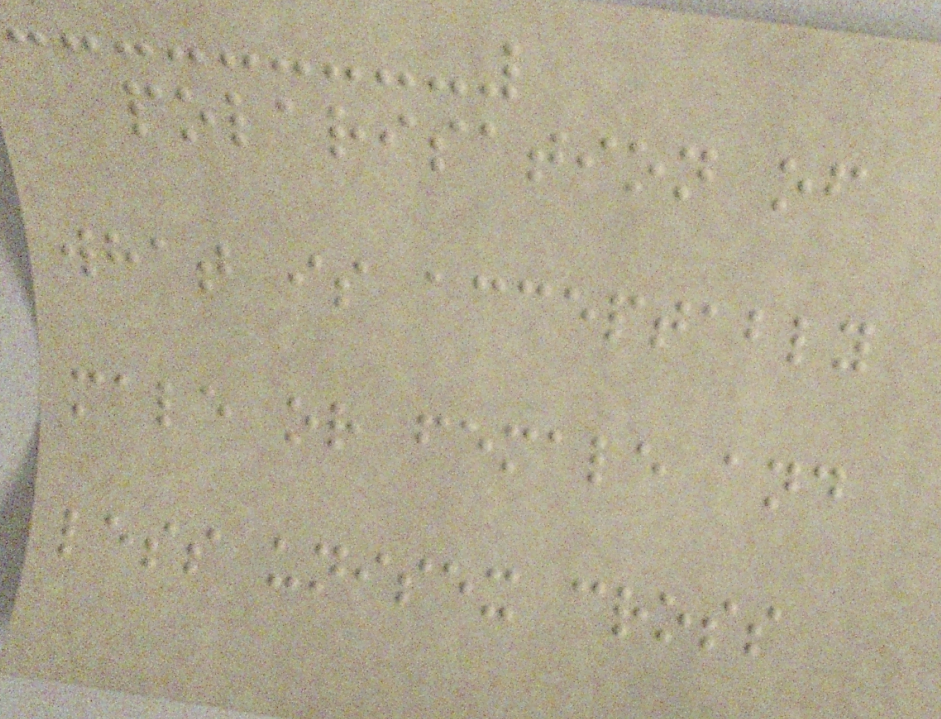polarisation of
what is acceptably
male or female and
less unisex cross
